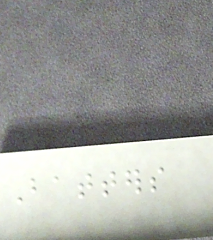Batters
